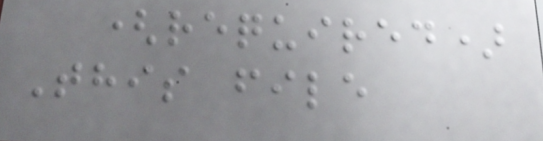(required)
This file
